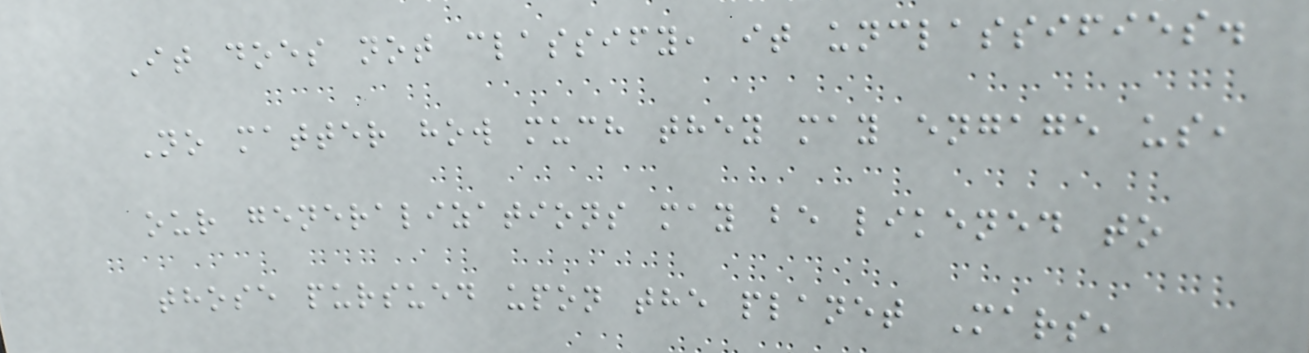It does not classify, it unclassifies.
No matter how much they may engage us,
our generalizations may be likened to
those pursued upon the planet Mars,
